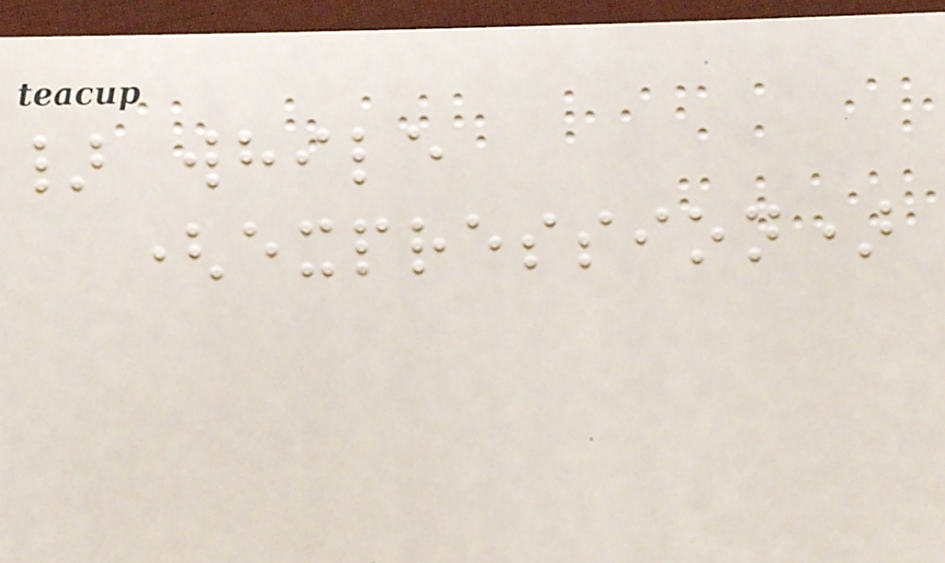} while
(expression)
